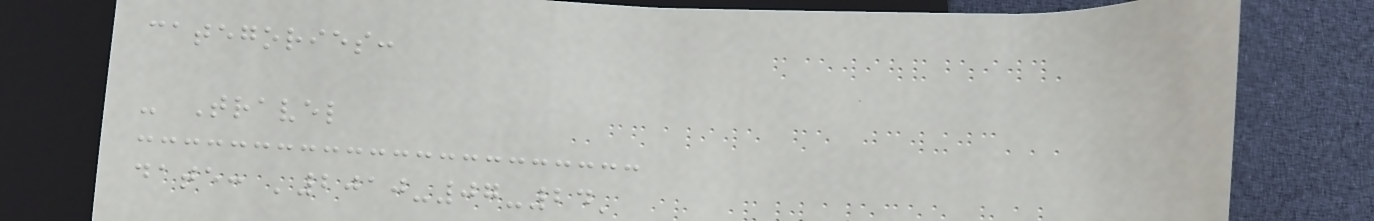categories:
- Travel
date: '2010-07-24'
